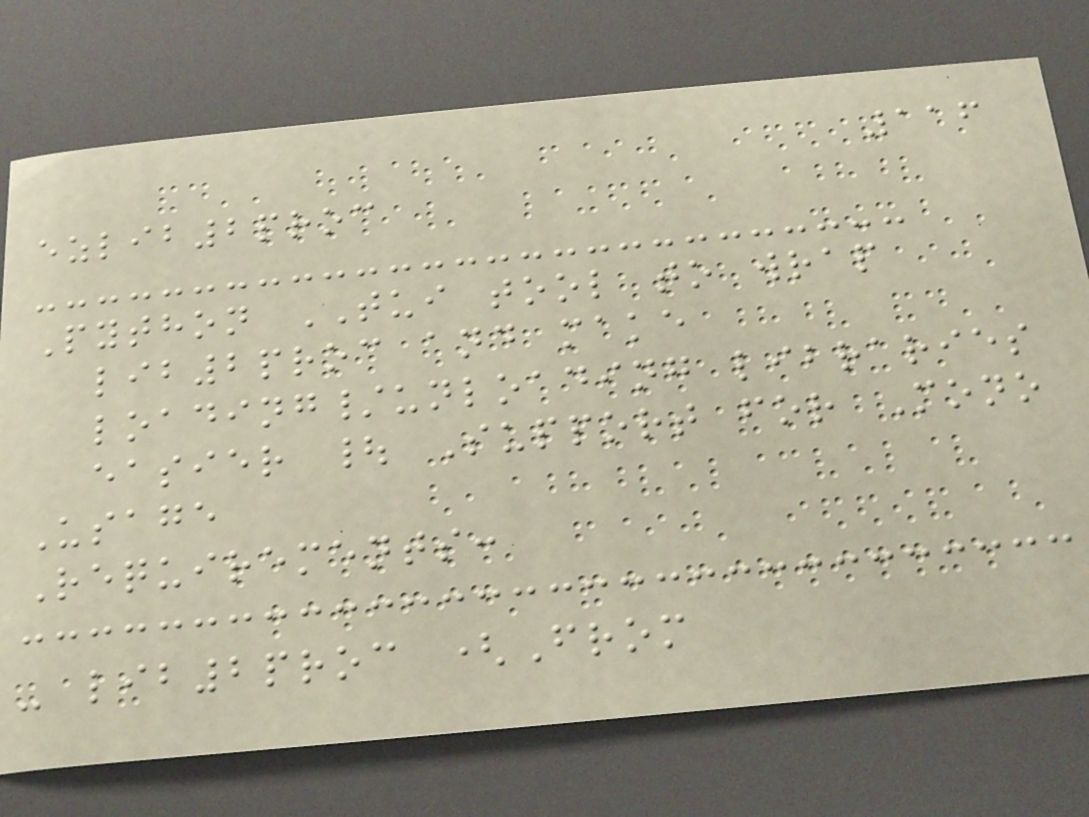116
ezlib2proc
Python TUI tool to wrap
lib2proc and make
loading/unloading libraries
easier | Support for Mono
Usage
Requirements:
- lib2proc (From
